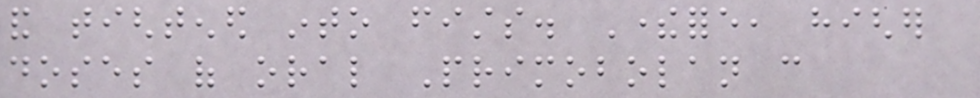and tightened into fists. Therefore, higher
doses of oral Primobolan can
